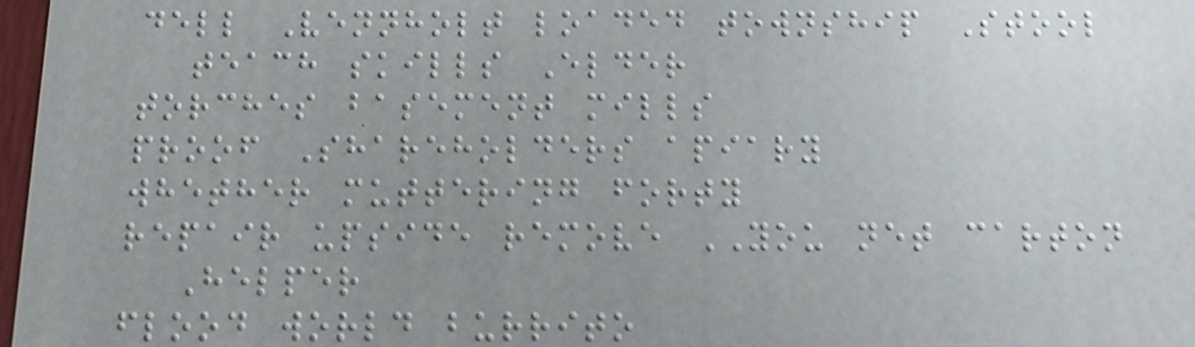dell Vennholt loaded township Stool
teach skills Elder
torches basement mills
proof Shareholders apiary
whether muttering forty
repair upside remove YOU net carton
Helper
flood world burrito
